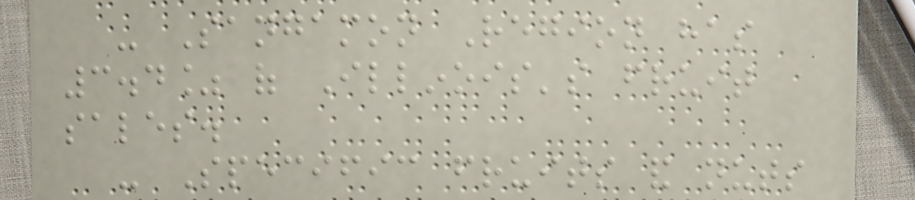- Sangamon Region has
3.4% of Illinois's fruit
sales.
- Specific fruits and nuts
